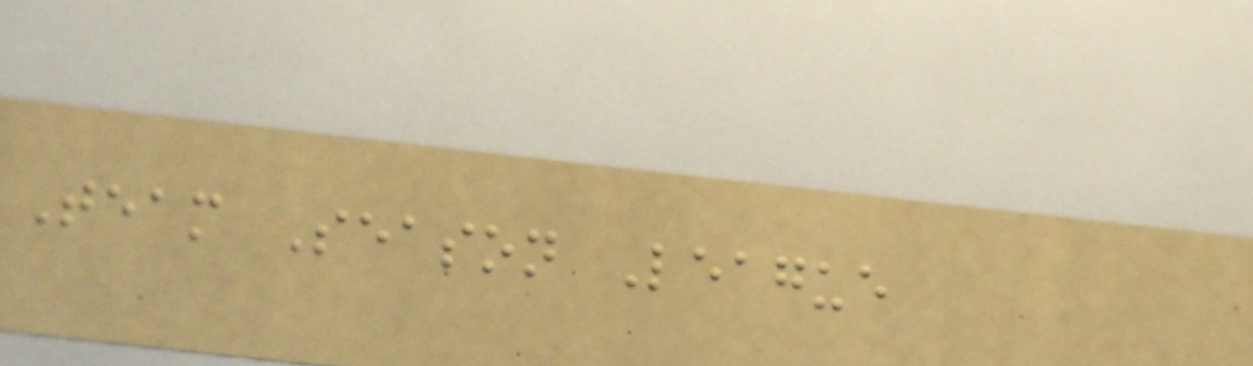Team Season League
